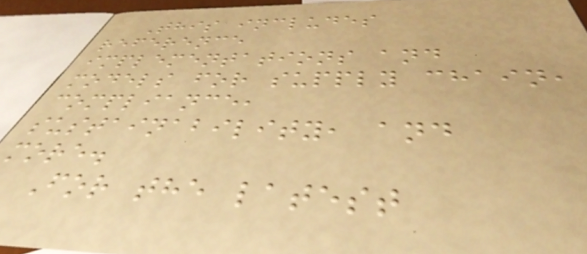This includes
reference
implementations and
models for supply chain,
compliance,
sustainability, and
more.
For the latest
